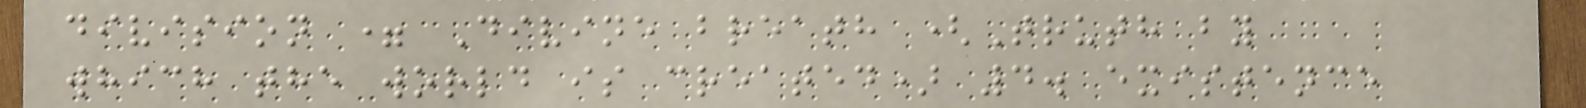division = Divine breath (Truth by
which the world is created) 4. existence
